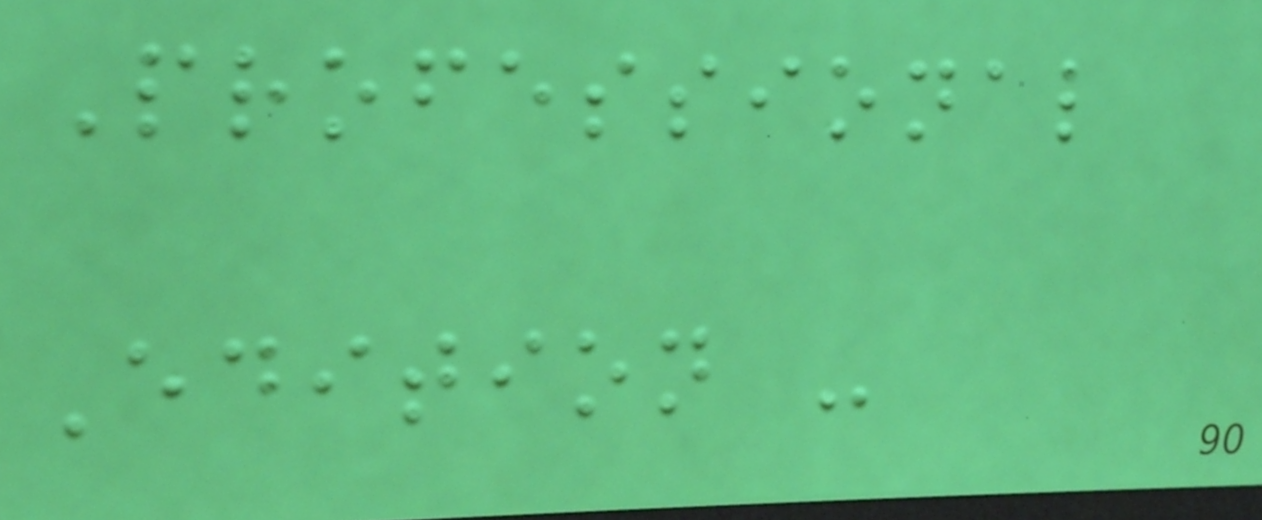Professional
Edition -
